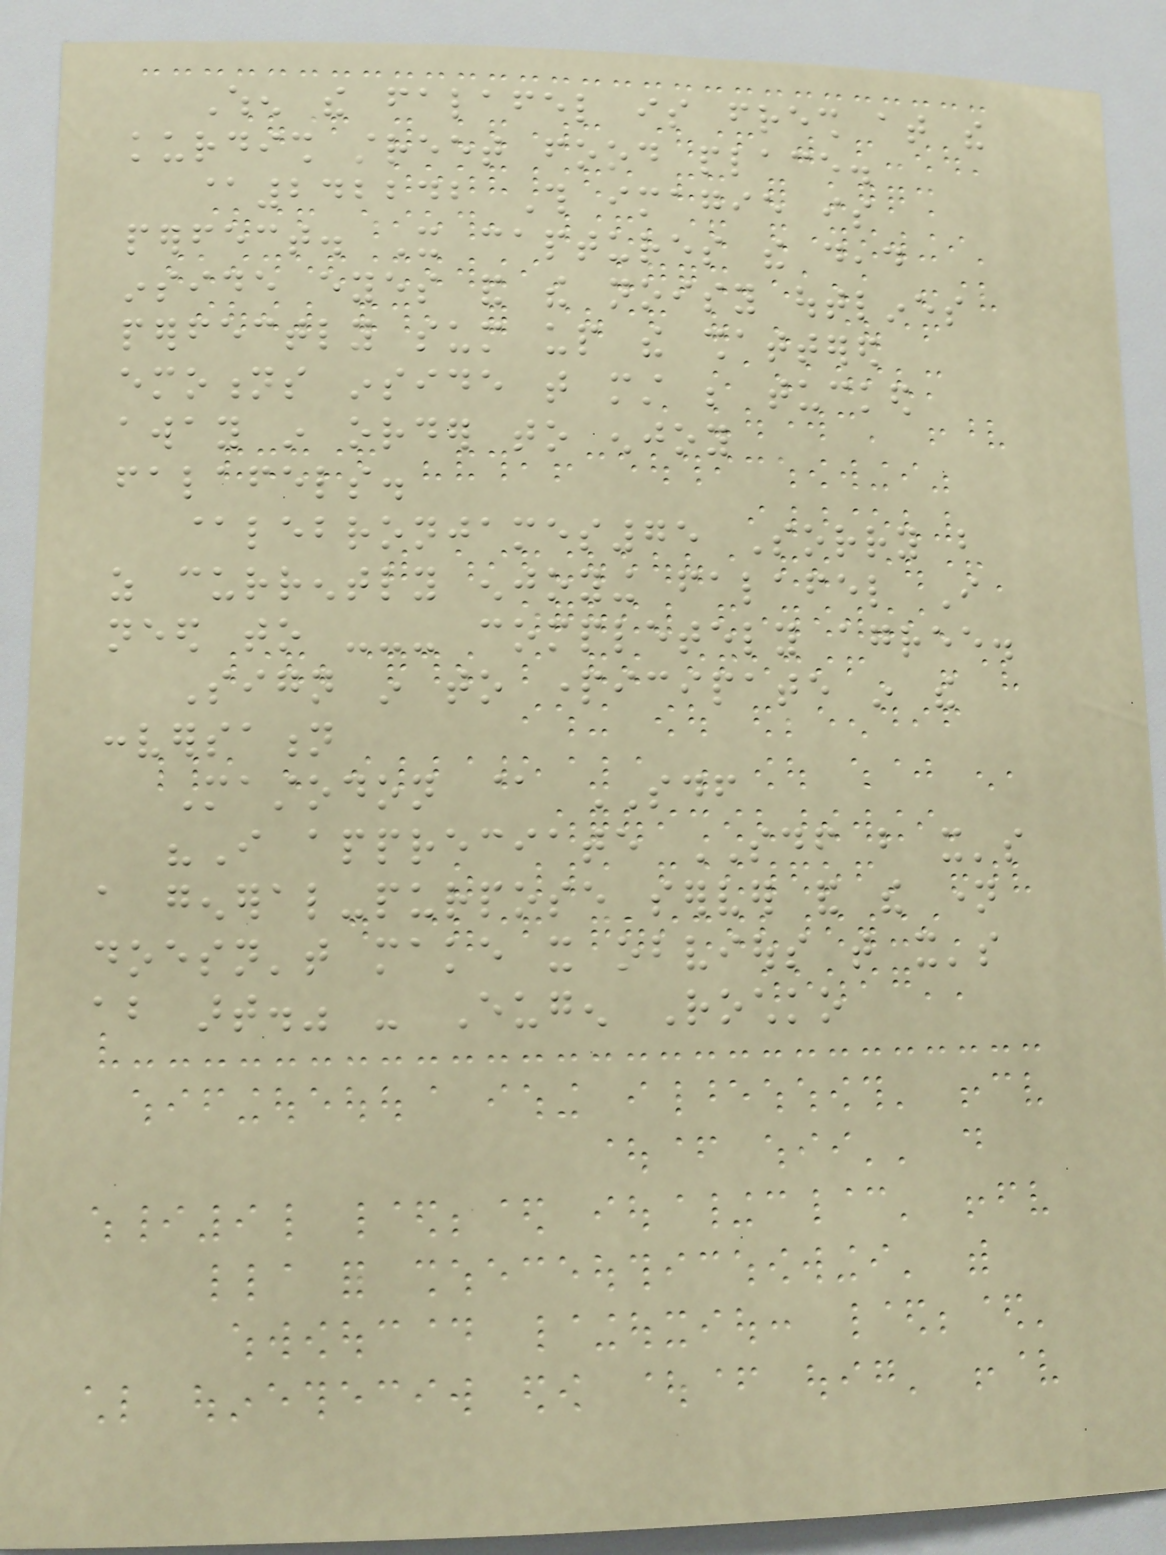When the falafel is fresh at the
kurdish street food place.
@242242 This imagie is
perfect. It captures the dead
inside eyes and the noisy outlines
perfectly sum up the shattered
emotions inside that must be tucked
away in order to enjoy
falafels.
@lebronjames75 Sorry but
as currently enjoying falafel I
need to --- completely agree.
Sign in to participate in the
conversation
Mastodon @ SDF
"I appreciate SDF but it's
a general-purpose server and the name
doesn't make it obvious that it's
about art." - Eugen Rochko
